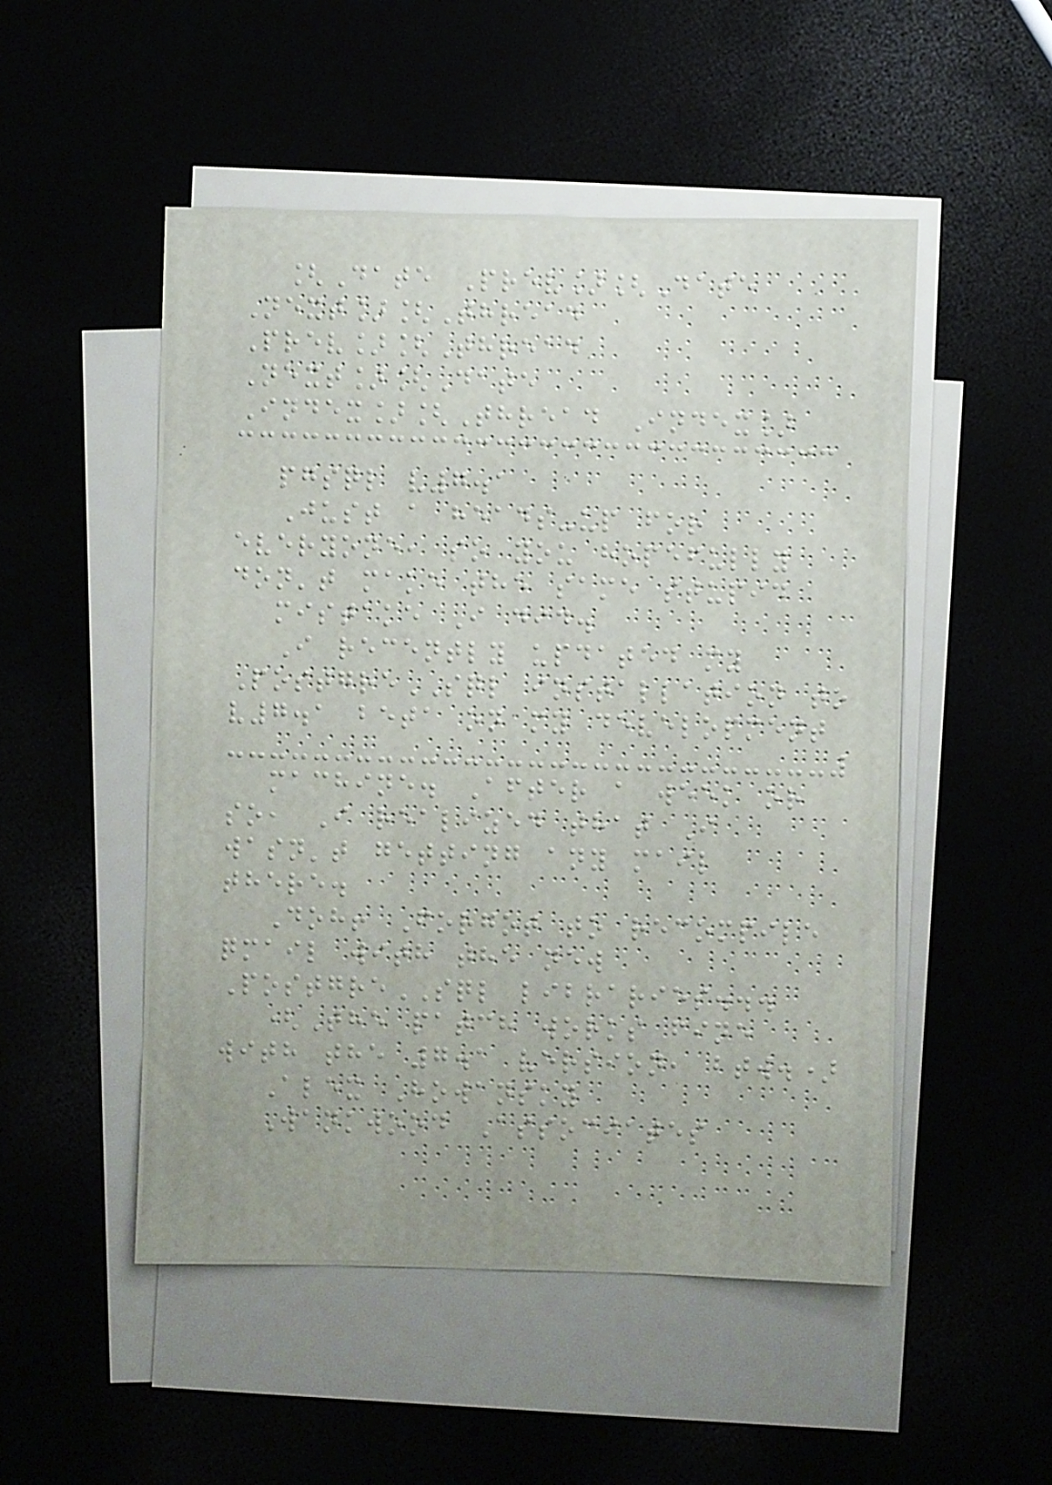[Date Prev][Date
Next][Thread
Prev][Thread
Next][Date
Index][Thread Index]
pgsql v7.1
Just a heads-up for
everyone, so you hopefully
don't make the same stupid
mistake I did.
I recently updated my
PostgreSQL installation to
v7.1 beta on my development
machine. After a week or
so, I realized that I
wasn't getting any mail
there.
Doh! Forgot to recompile
qmail with the new
PostgreSQL libraries...
(The patch works fine
with the 7.1 version, btw.)
Alex Howansky
Wankwood Associates
